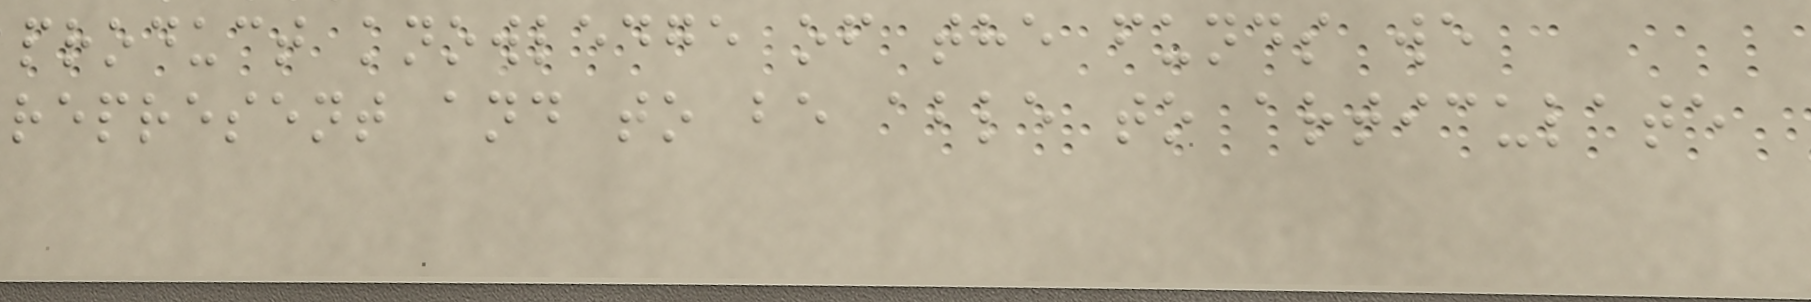product knowledge of the funds we
represent and to be able to articulate
